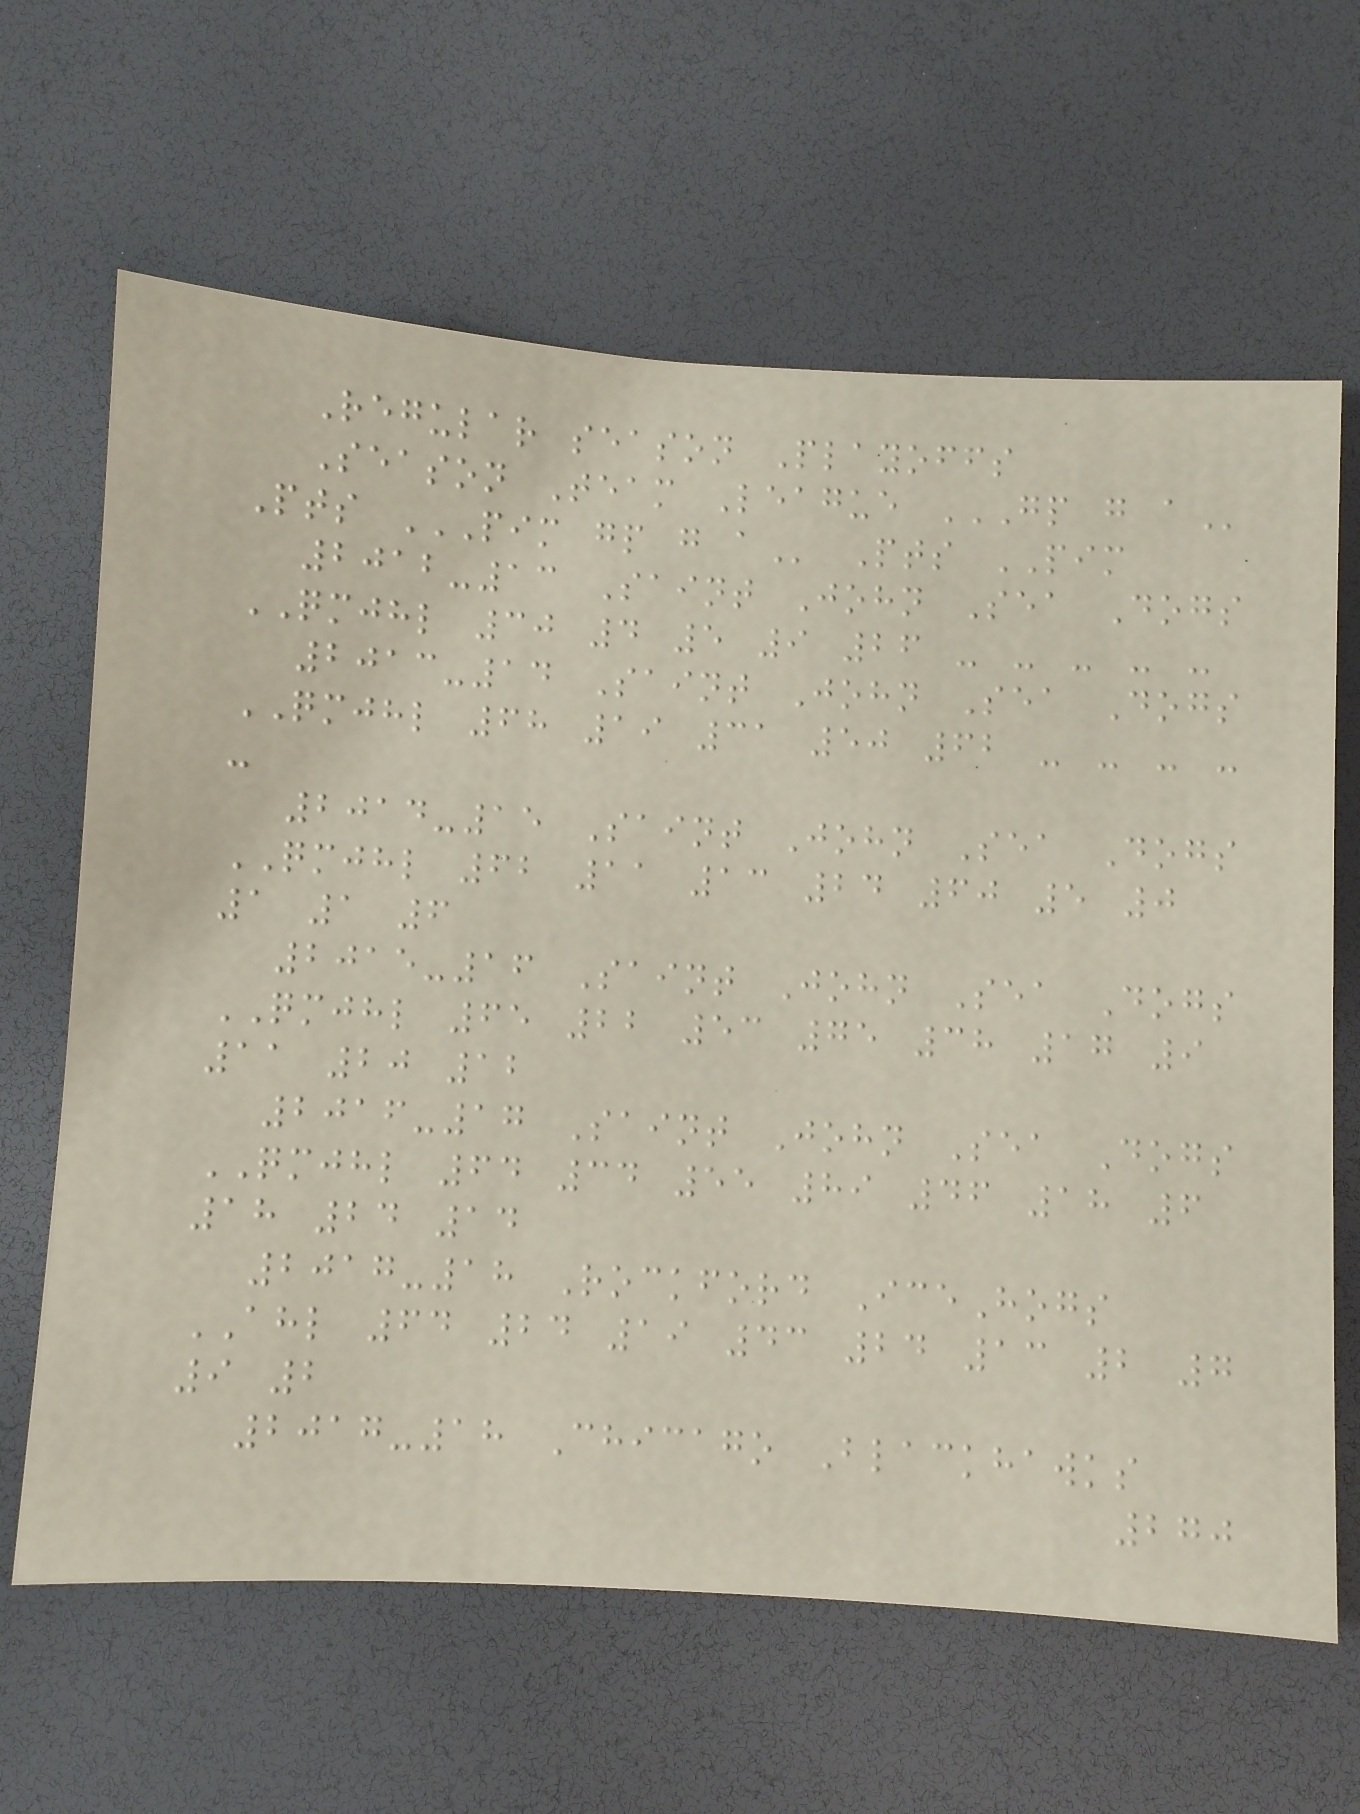Regular season Playoffs
Season Team League GP G A
Pts PIM GP G A Pts PIM
2012-13 Saint John Sea Dogs
QMJHL 30 4 5 9 26 - - - - -
2013-14 Saint John Sea Dogs
QMJHL 68 19 31 50 62 - - - -
-
2014-15 Saint John Sea Dogs
QMJHL 62 11 13 24 60 5 0
1 1 6
2015-16 Saint John Sea Dogs
QMJHL 65 22 53 75 38 17 9
11 20 12
2016-17 Saint John Sea Dogs
QMJHL 64 34 55 89 46 18 6
18 24 14
2017-18 Rockford IceHogs
AHL 64 24 19 43 24 13 2 7
9 2
2017-18 Chicago Blackhawks
270
